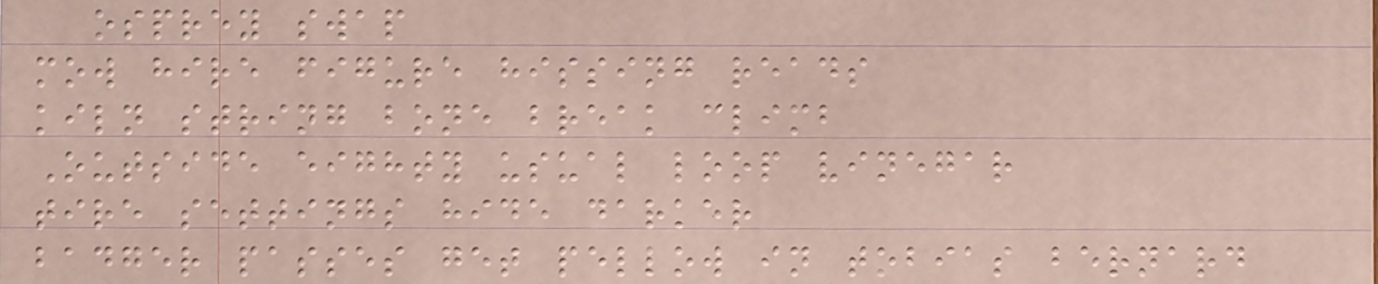osprey swap
mow hire figure hissing reads
kiln string bone break climb
Outside eighty usual loop vinegar
tire settings hide darker
badger passes get pellow in tobias bernard
